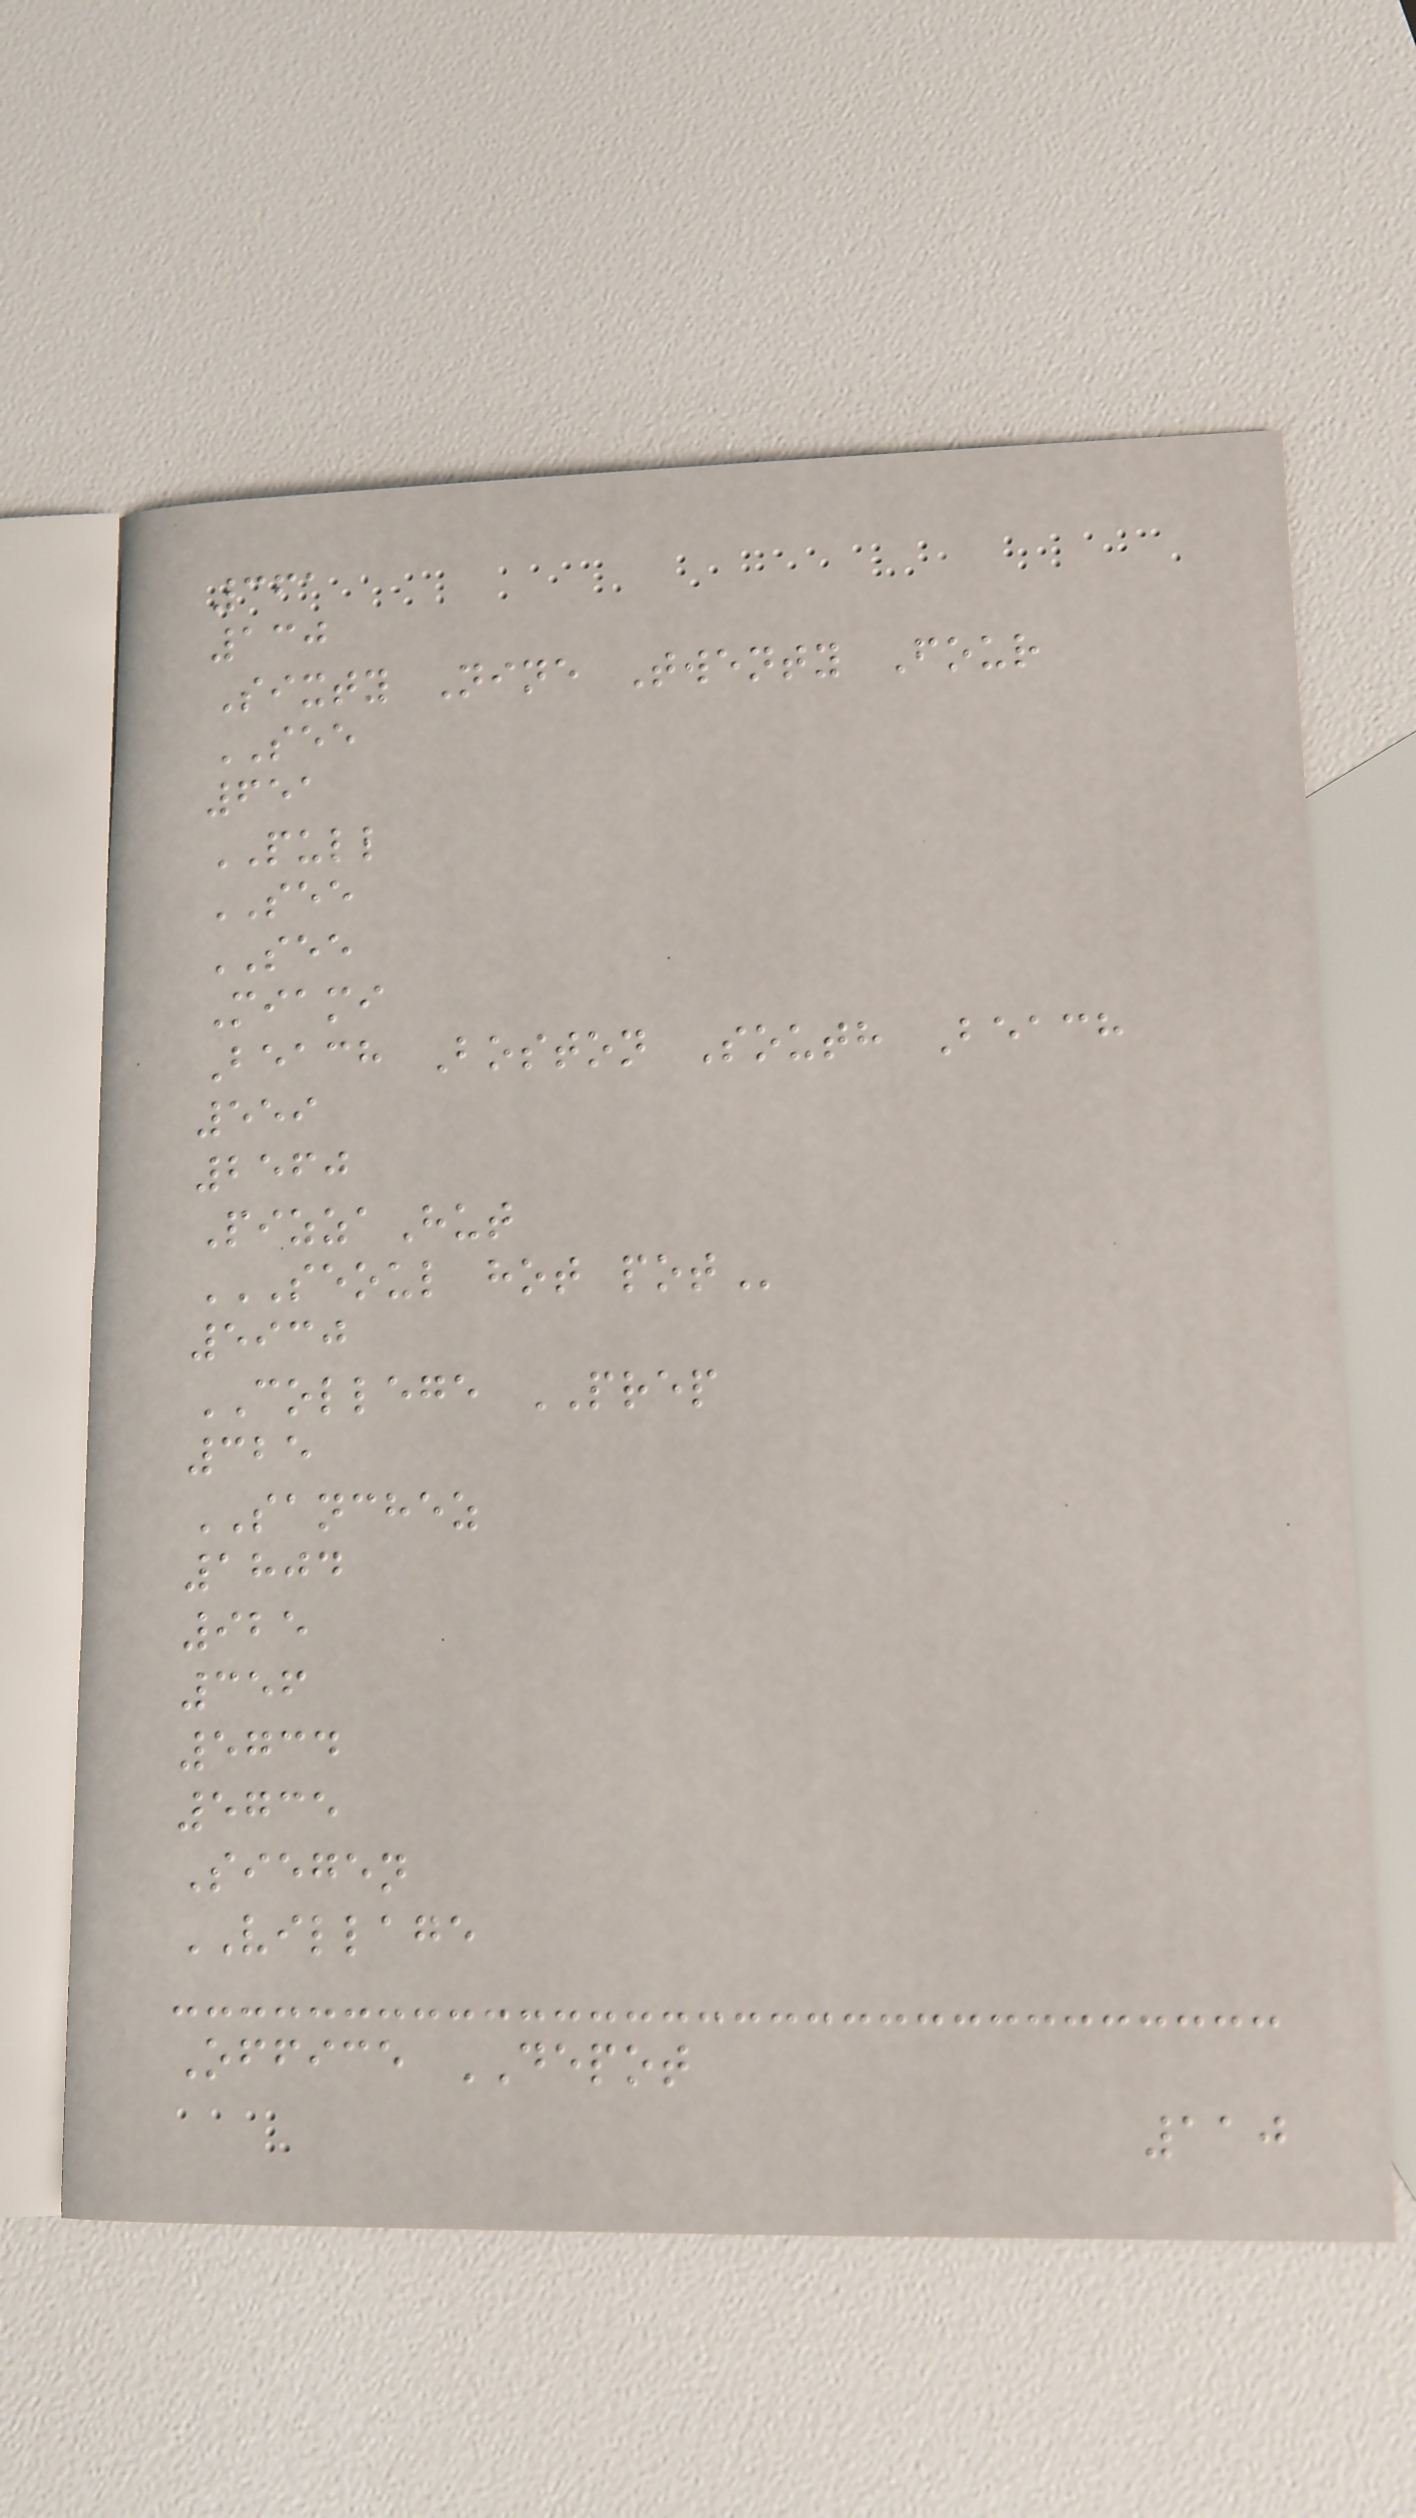361
130
Sixty Nine Twenty Four
SEE
651
PULL
SEE
SEE
Miami
Beach Boston South Beach
559
2560
PizzaHut
SEOUL HOT POT
5930
COLLEGE PREP
325
SANCHEZ
1804
925
356
5734
5735
Siegen
VILLAGE
Office DEPOT
110
